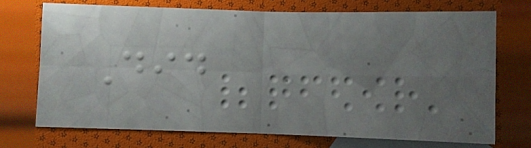Did
